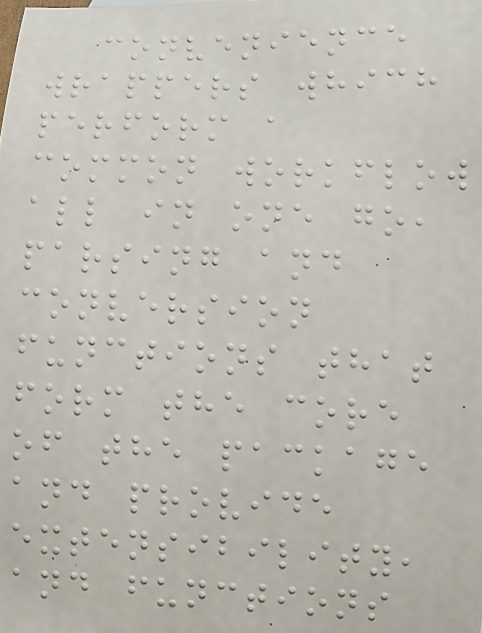convenience
wrappers which
perform a
common workflow
all in one go,
parsing and
conversion
functions that
form the core
of the package
and provide
extensibility,
and functions
